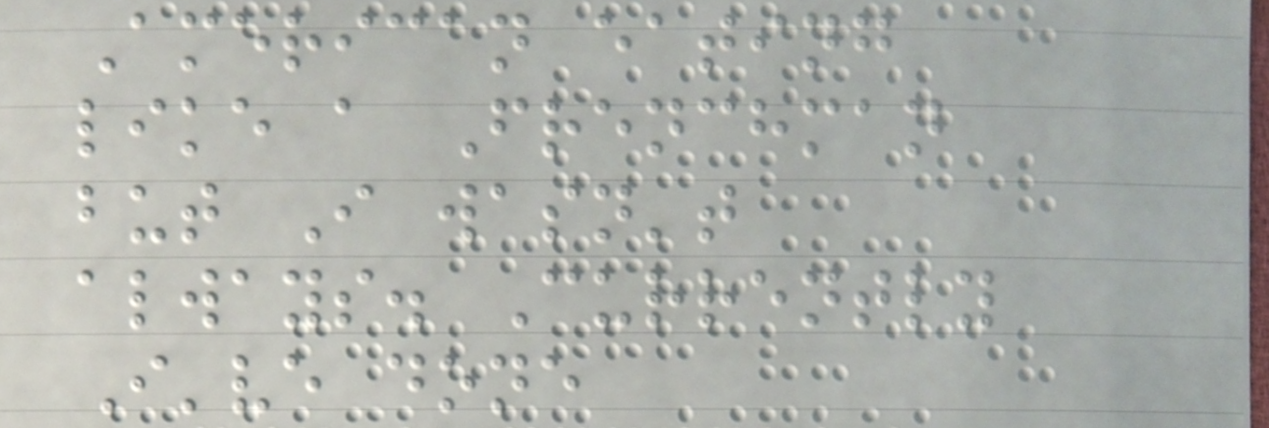American eating
like a Frenchman
but I wasn't
always. Currently
I've done
